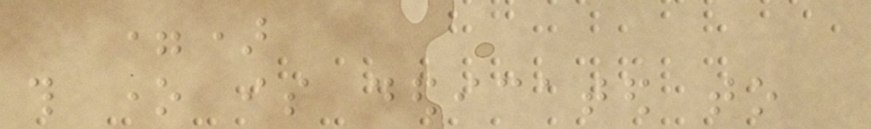=)
this one is dedicated to
